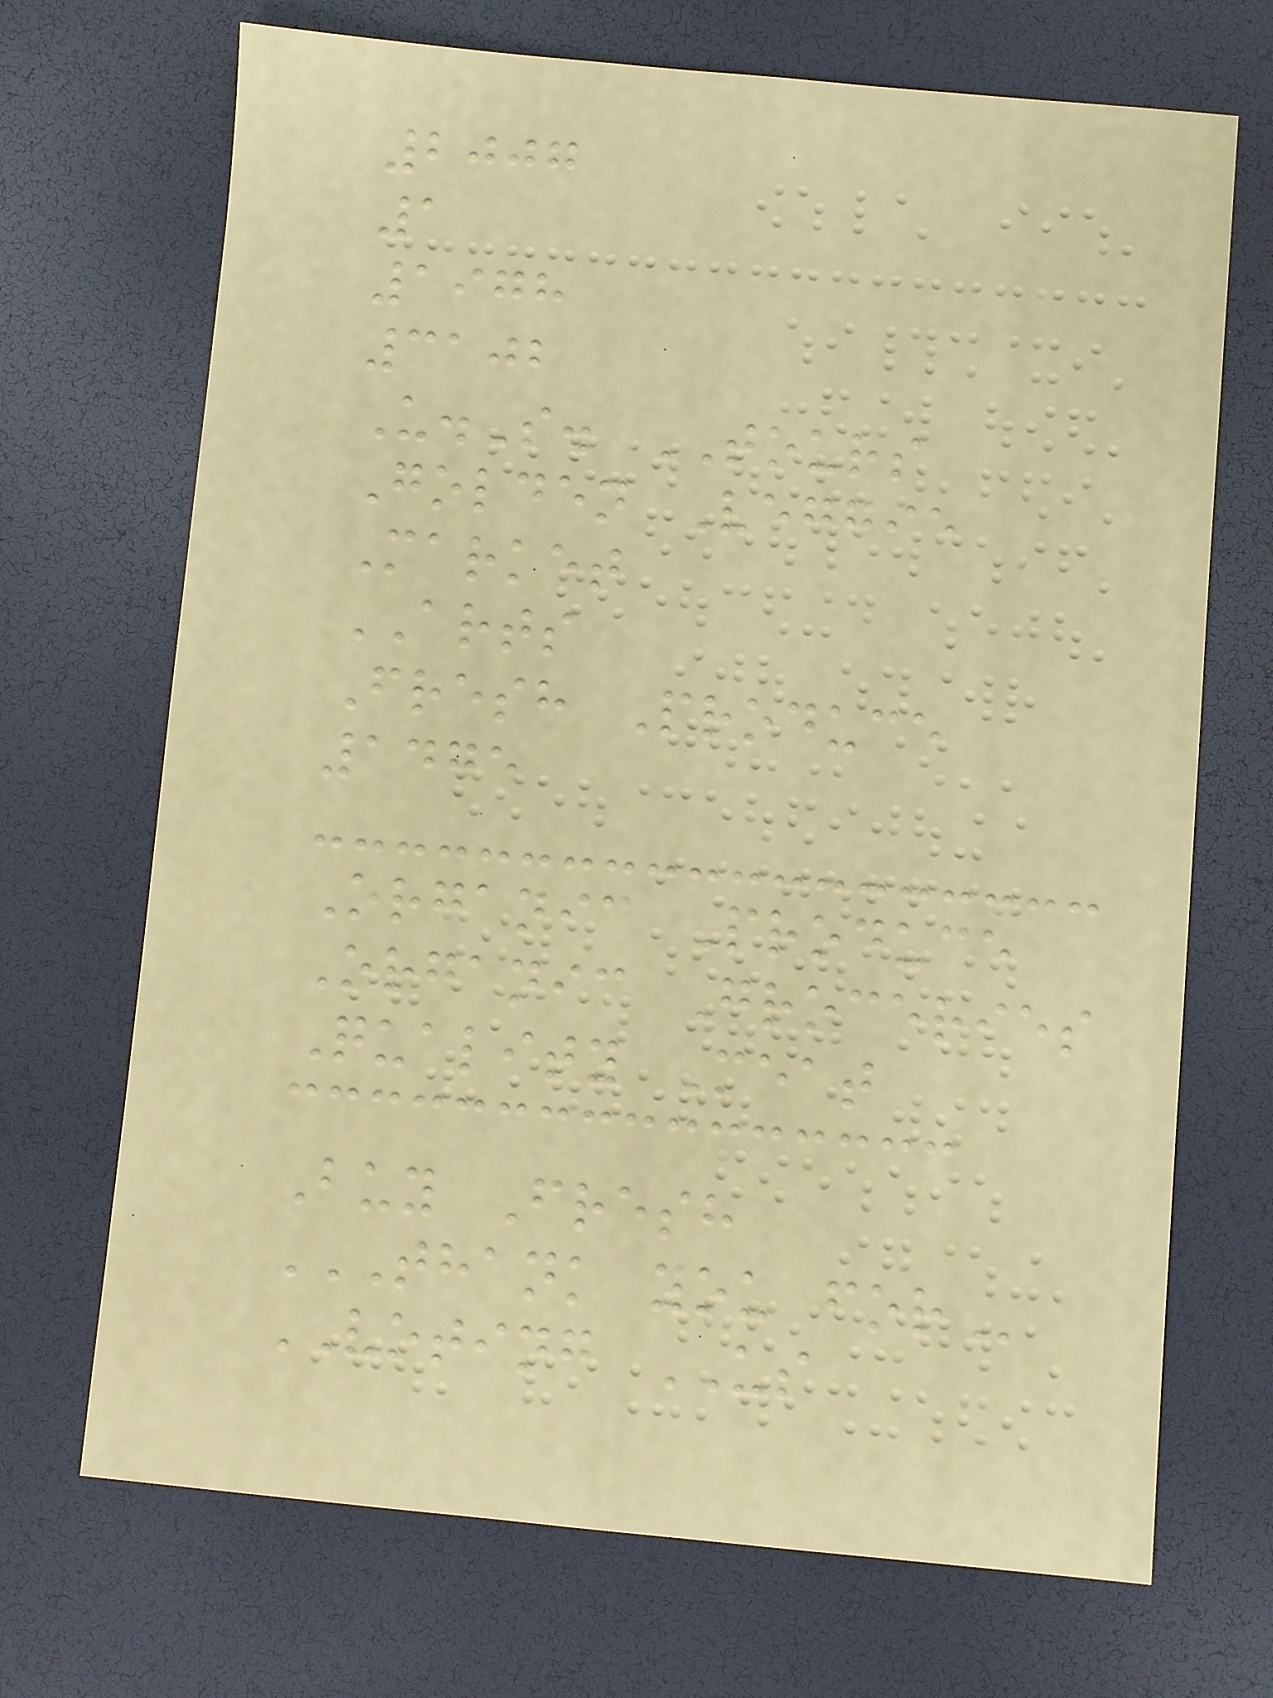2007
1
1978
3102
U.S. TOURS
Golden Veggie
Market
ARTS
Fresh Produce
1475
Organic Produce
Organic Groceries
Quality Meat
Buy Fresh
THANK YOU FOR
VOTING US
